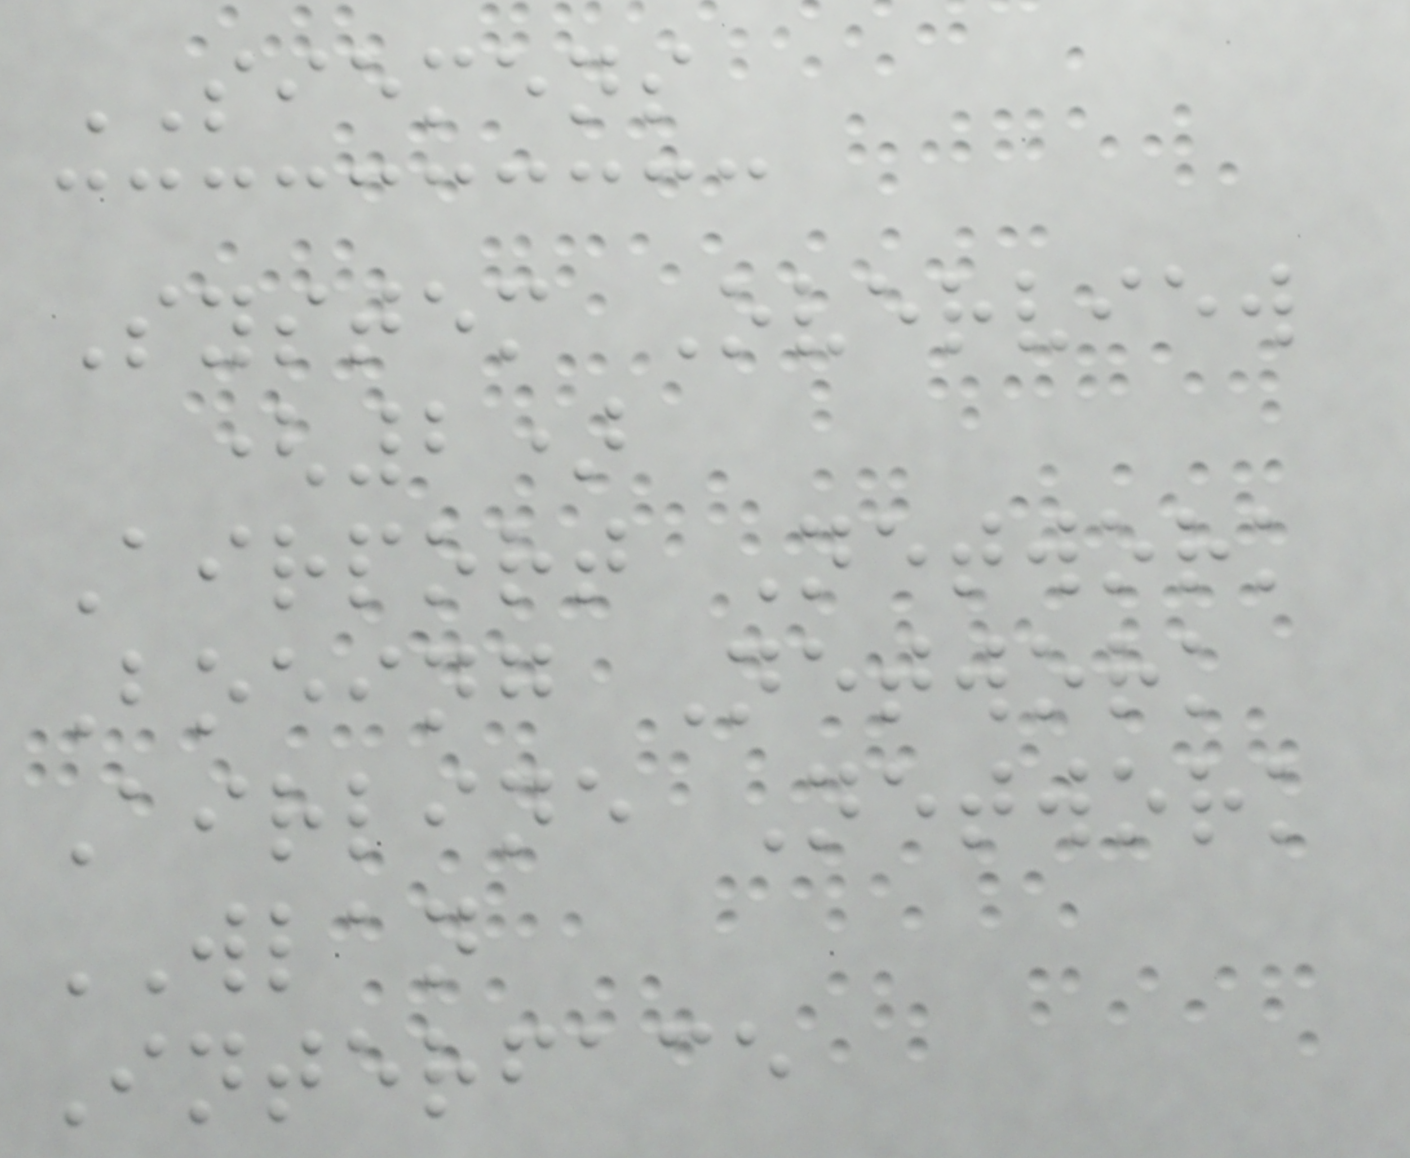SIEMENS
System Overview
(2)
Airport Network
Boeing Network
Airline Network
WLAN
Interface
